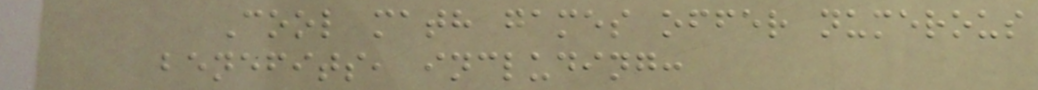Cool math games offer numerous
benefits, including:
